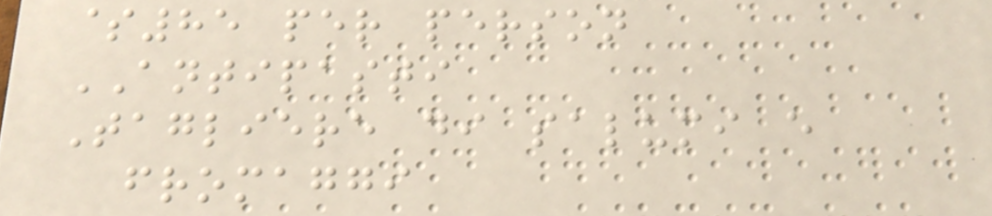$85 per person
ANTIPASTI
Tagliere di salumi e
fromaggi
